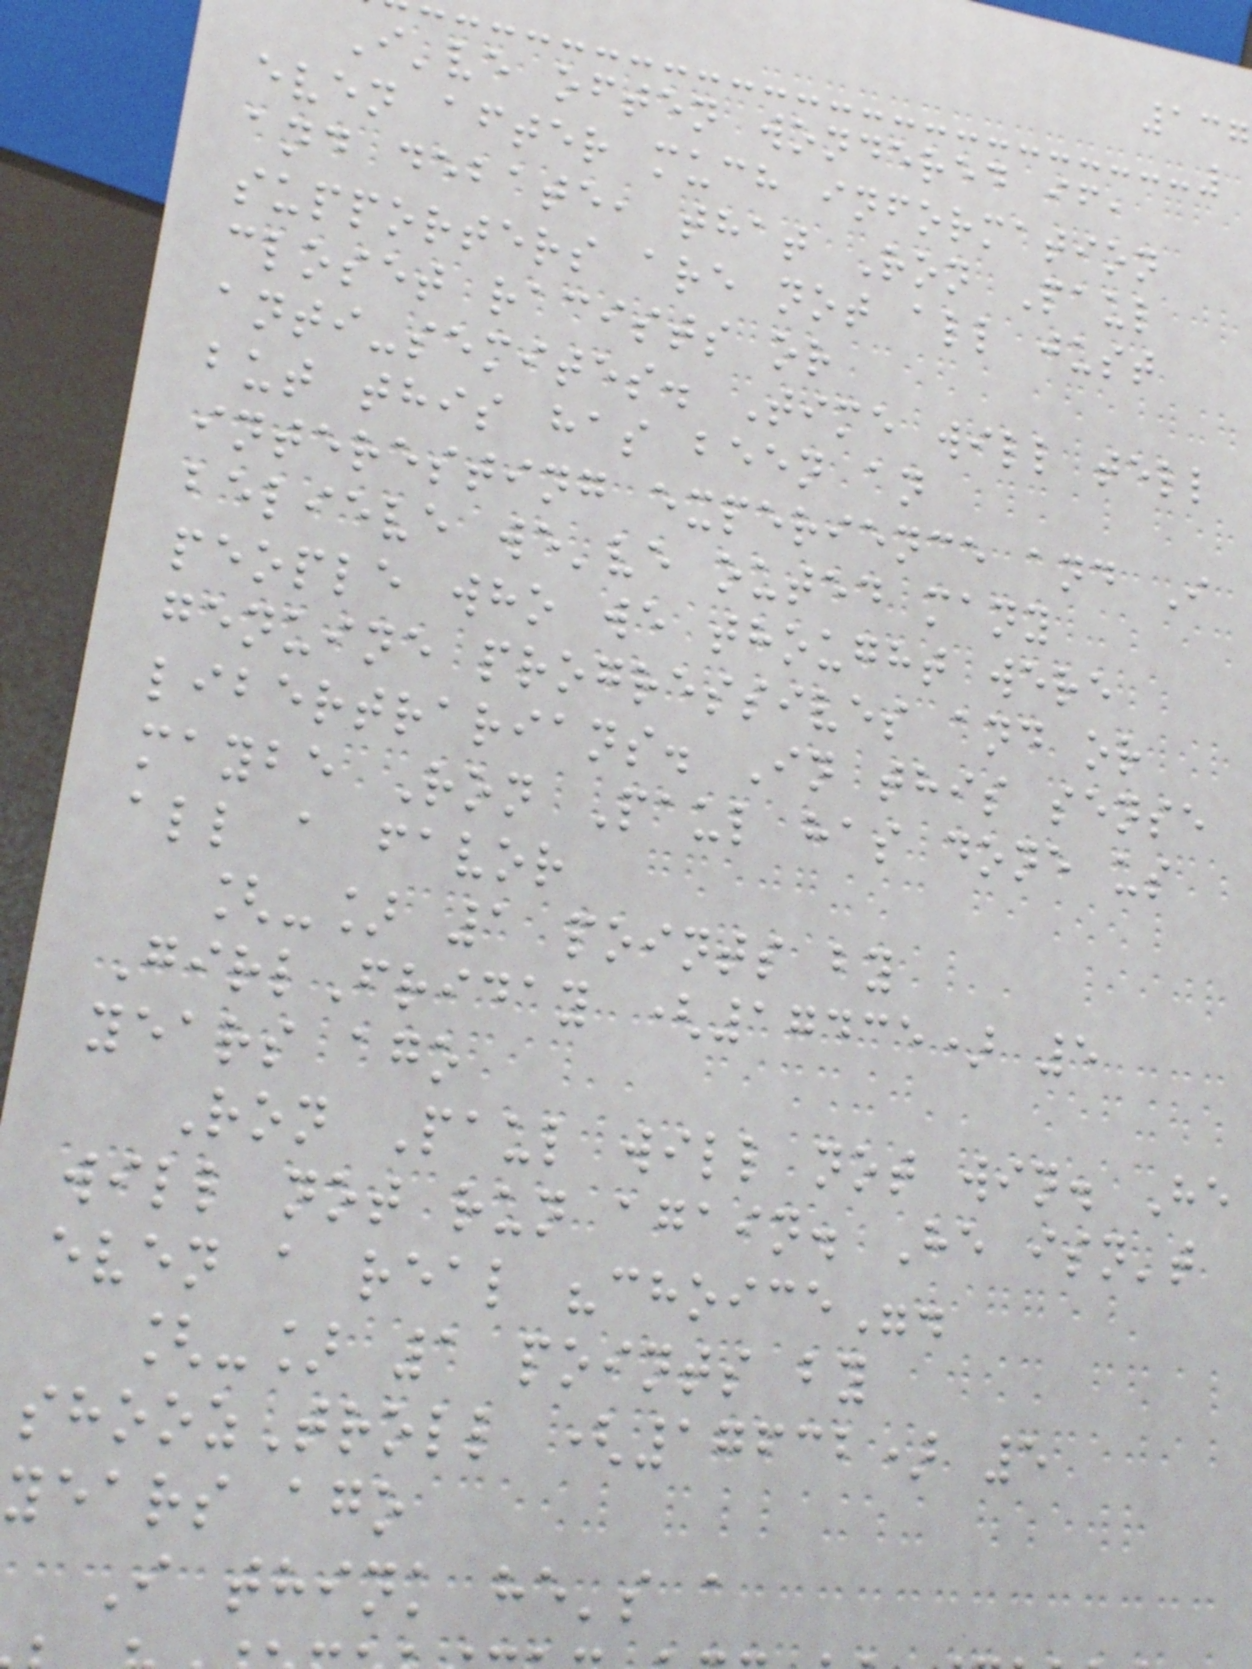137
I've often wondered if,
even after much information
and debate, that Ron Paul
supporters are not all just
closet racists or
anti-semites. Time will tell
but this has been an
interesting experience and I
believe we've outed many
people who we thought were
genuine progressives and or
libertrarians. In this sense
maybe Ron Paul has done us
all a favor
[-] 1 points by
GirlFriday (17435) 5
years ago
Ron Paul will not win. He
will not run again. He isn't
even a real "choice".
[-] 1 points by
shoozTroll (17632) 5
years ago
I think he's a
